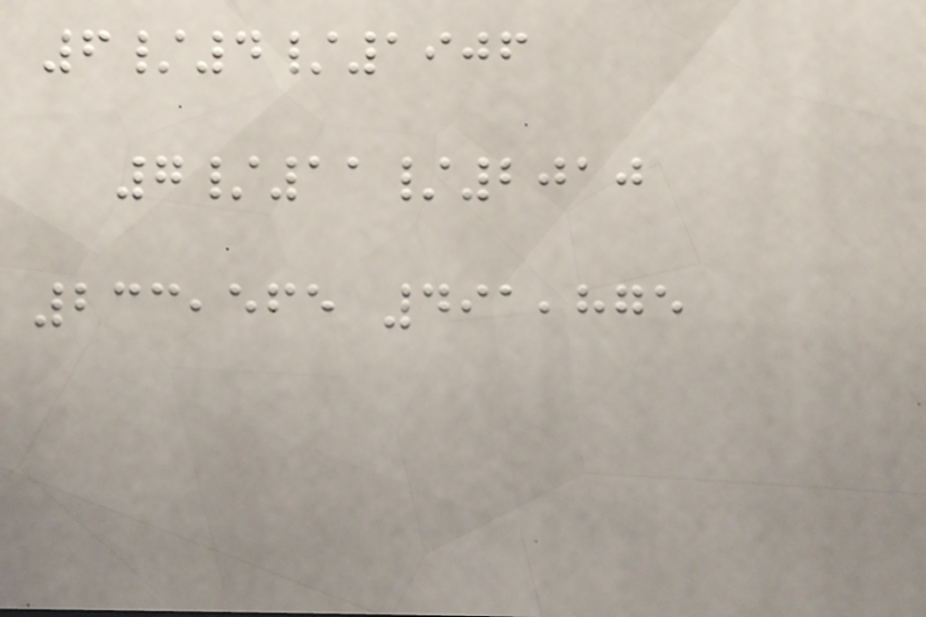6/4/1906
7/11/2010
233,565 491,875
